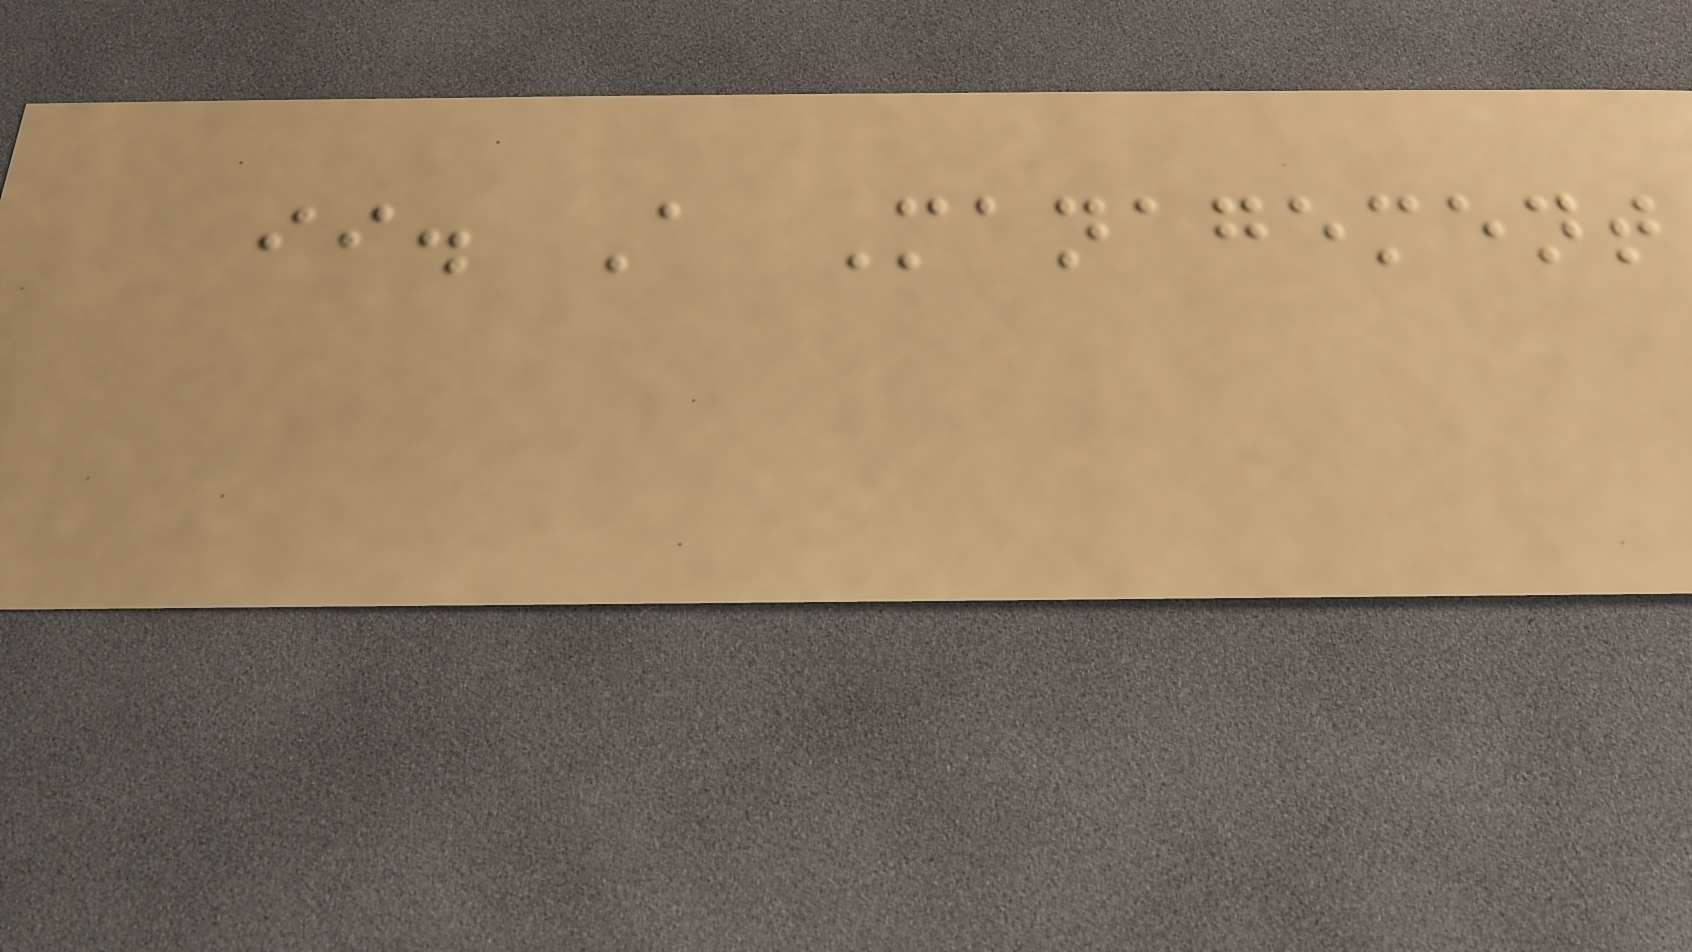ii. A Management
